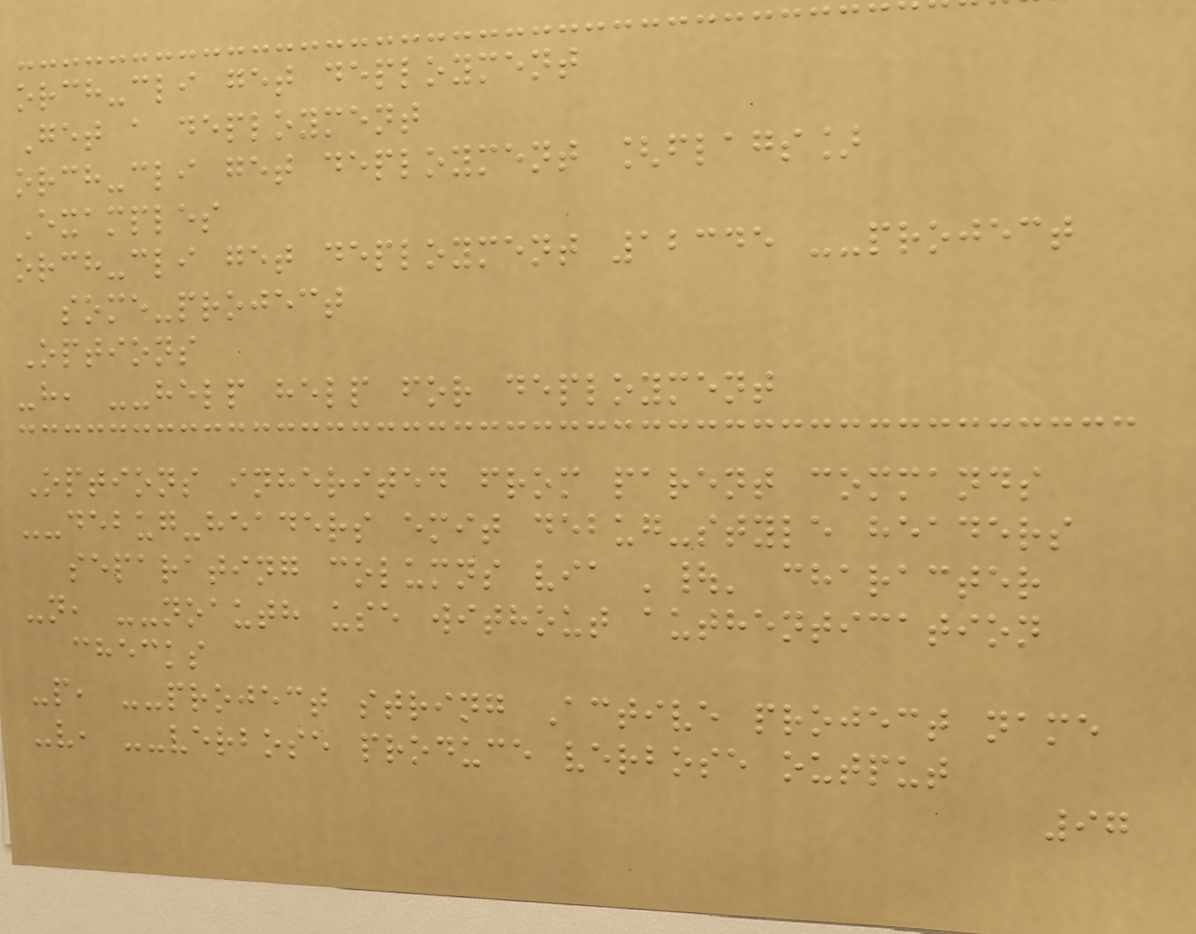orch-cli get deployment
Get a deployment
orch-cli get deployment [flags]
Examples
orch-cli get deployment 12345 --project
some-project
Options
-h, --help help for deployment
Options inherited from parent commands
--debug-headers emit debug-style headers
separating columns via '|' character
-n, --noauth use without authentication
checks
-p, --project string Active project name
-v, --verbose produce verbose output
97
